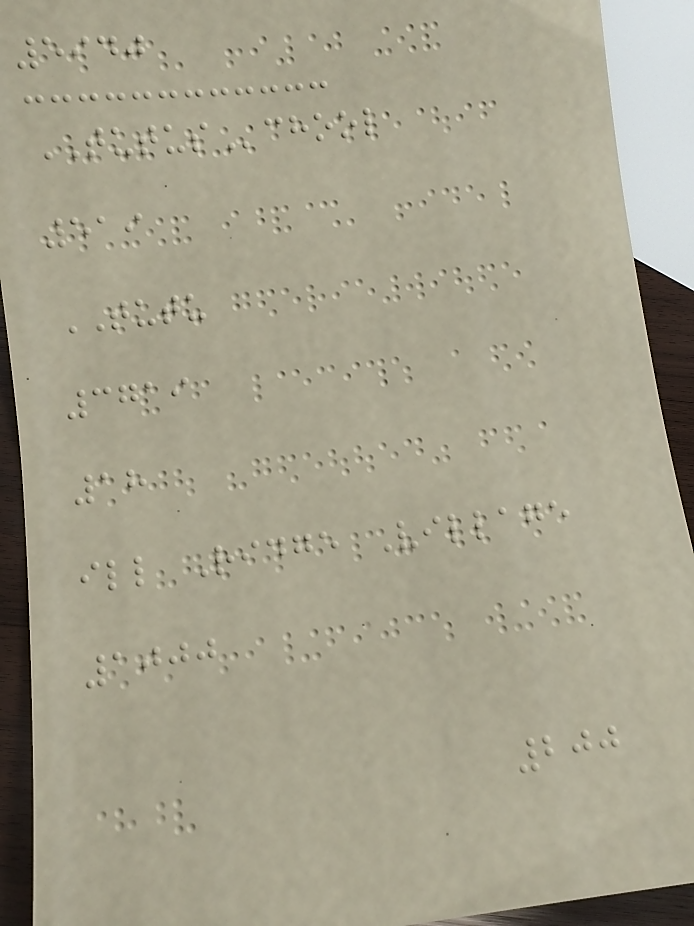5940
TUTUSchool
519
TUTU
3719
18
ill Ridge Village
1000
200
